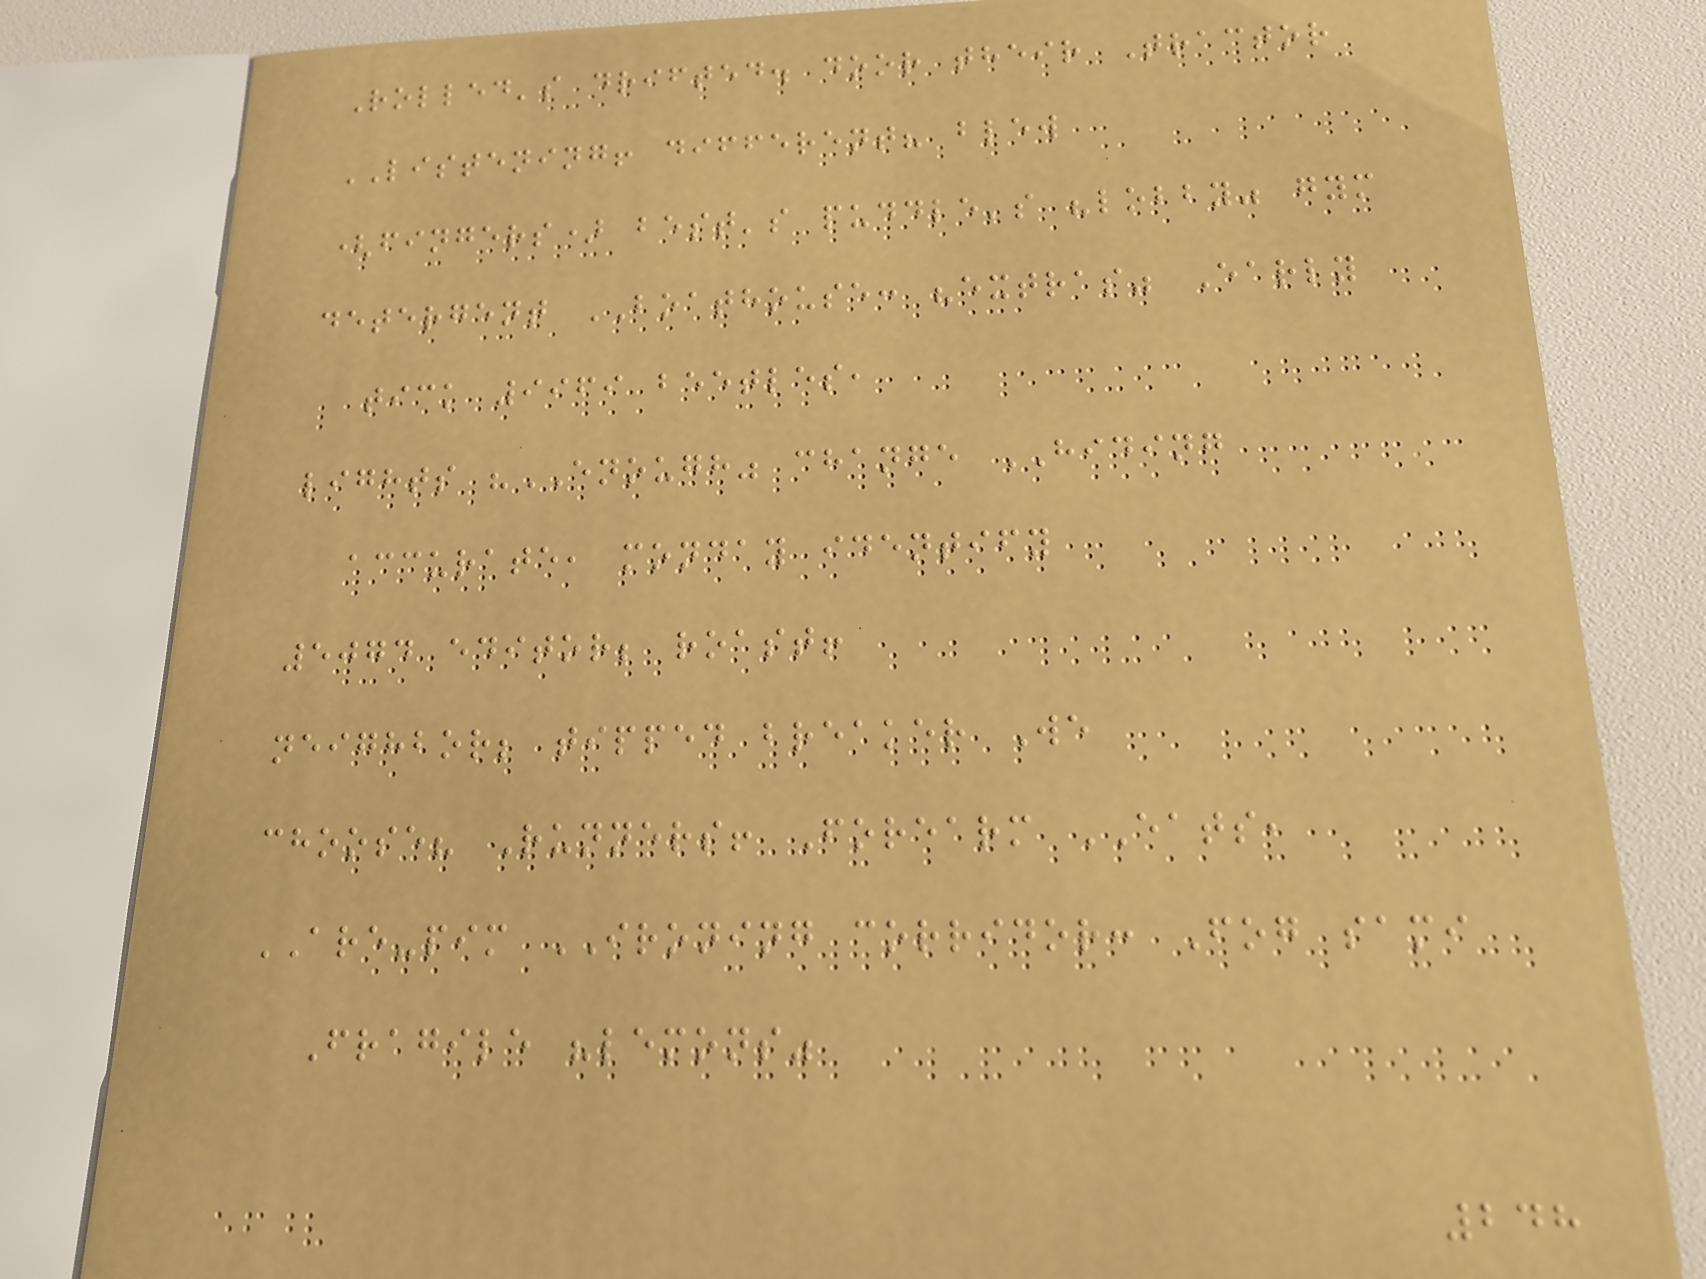Rolled's drifted. door their Tractor
LISTENING! different? blew
(fingers) best's puddle's "lobby" gym
detergent BOATHOUSE: "extras" Early
tick 9969 beetles,
lights "ENOUGH" change HIDING
accurate, monday identify
5074 editor; roast!
neighbor; tipped breaker We
choose? Runners! Forearm EATS,
ARE-pim IRONING corridor: Fog sami
Fragile "lemons"
248
